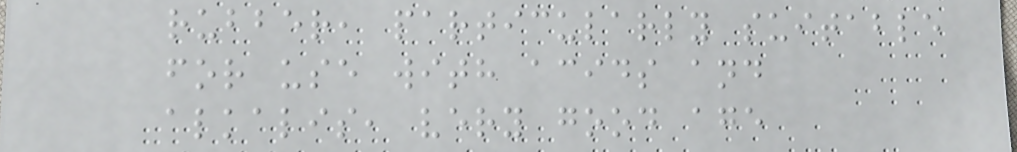rubber, particularly suitable
for use with acids and
alkalis, very good age
